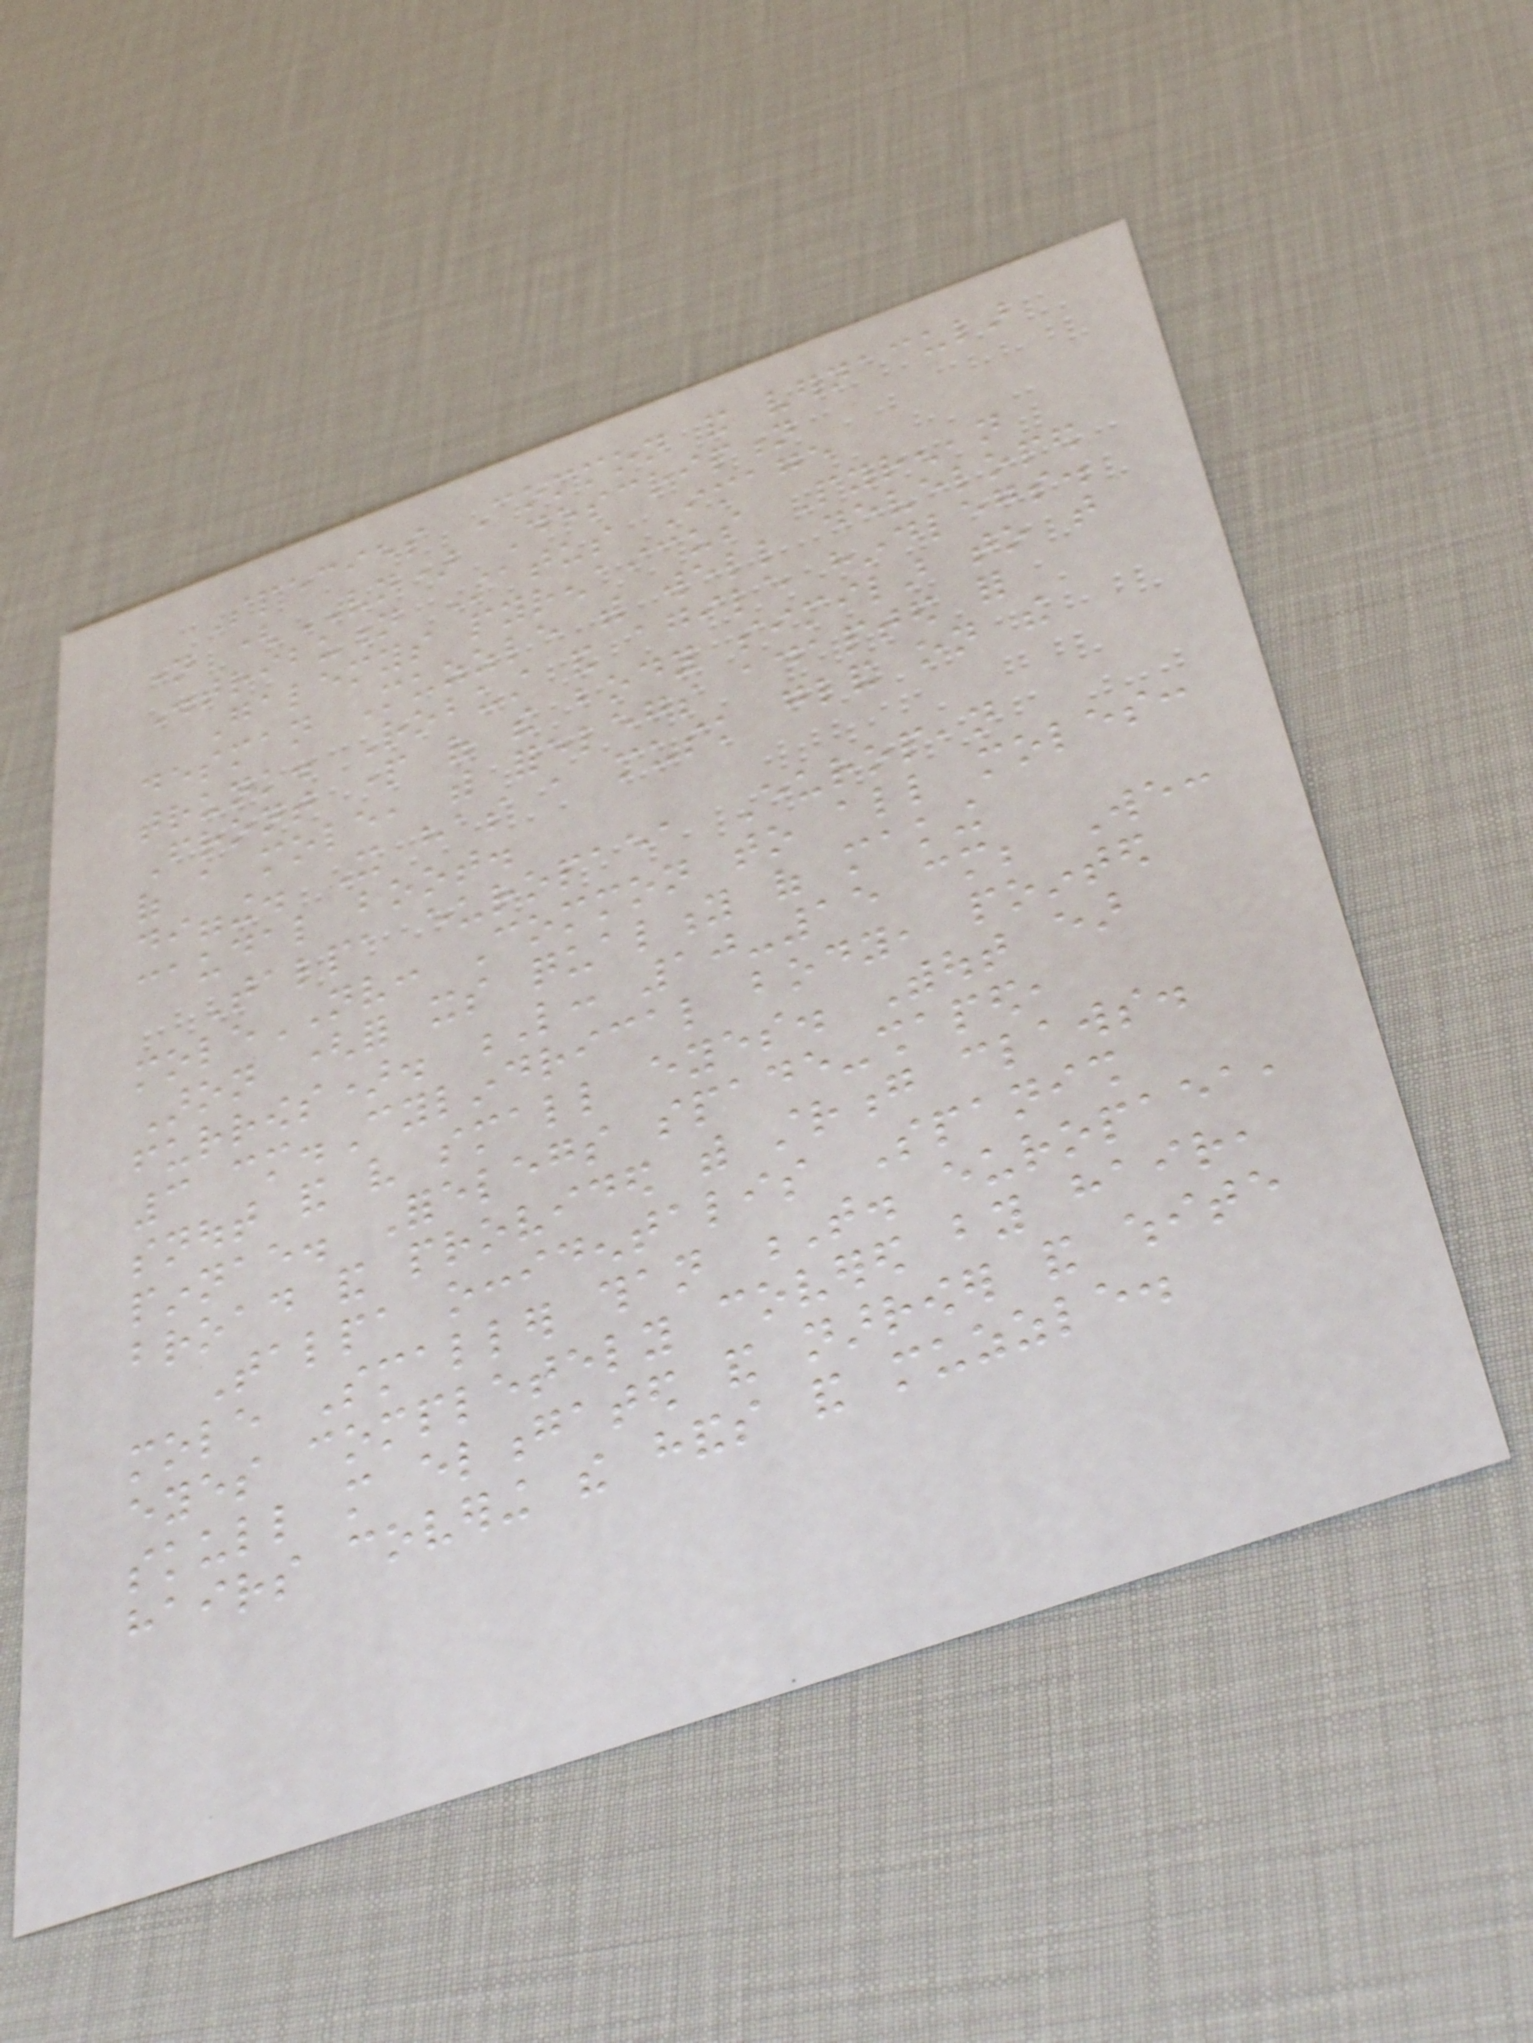Species Common and vernacular
name (VN) Description
Distribution Status Image
Galemys pyrenaicus Pyrenean
desman Muzzle with well developed
trunk. Robust and agile hindlegs.
Front part of the body similar to that
of a mole, with forelegs adapted for
digging. It has a musk gland on the
caudal boot.
Talpa europaea European
moleNV: Common to all moles:
Aron (for its quality of making
furrows). L: 10-15 cm; We:
3 cm.Cylindrical body, pointed
snout and very small eyes. Without ear
pinnae. Forelegs spade-shaped,
broad and provided with strong claws.
Talpa occidentalis Spanish
mole Smaller than T. europaea,
eyes completely covered by hair,
skull more elongated and narrower and white
hairs covering the hands and muzzle.
